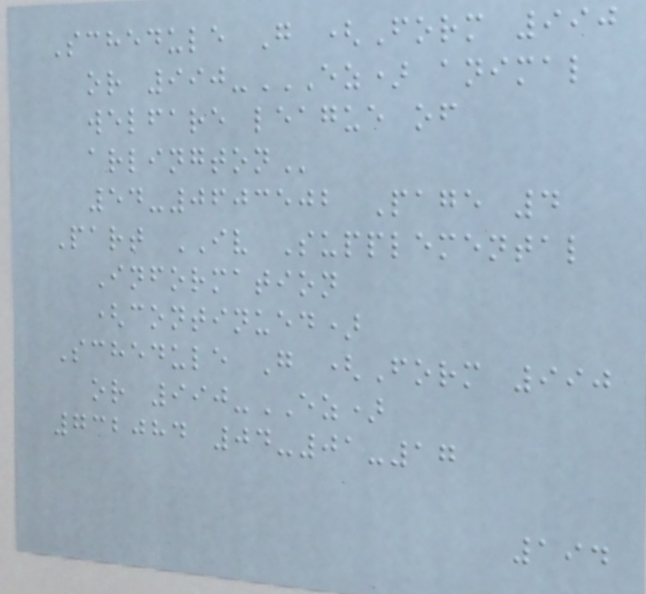Schedule G (Form 990
or 990-EZ) ANIMAL
WELFARE LEAGUE OF
ARLINGTON
54-0603502 Page 4
Part IV Supplemental
Information
(continued)
Schedule G (Form 990
or 990-EZ)
732084 04-01-17
194
